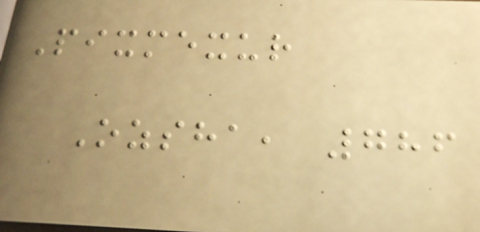Pixmexur
Ozsha, 786
